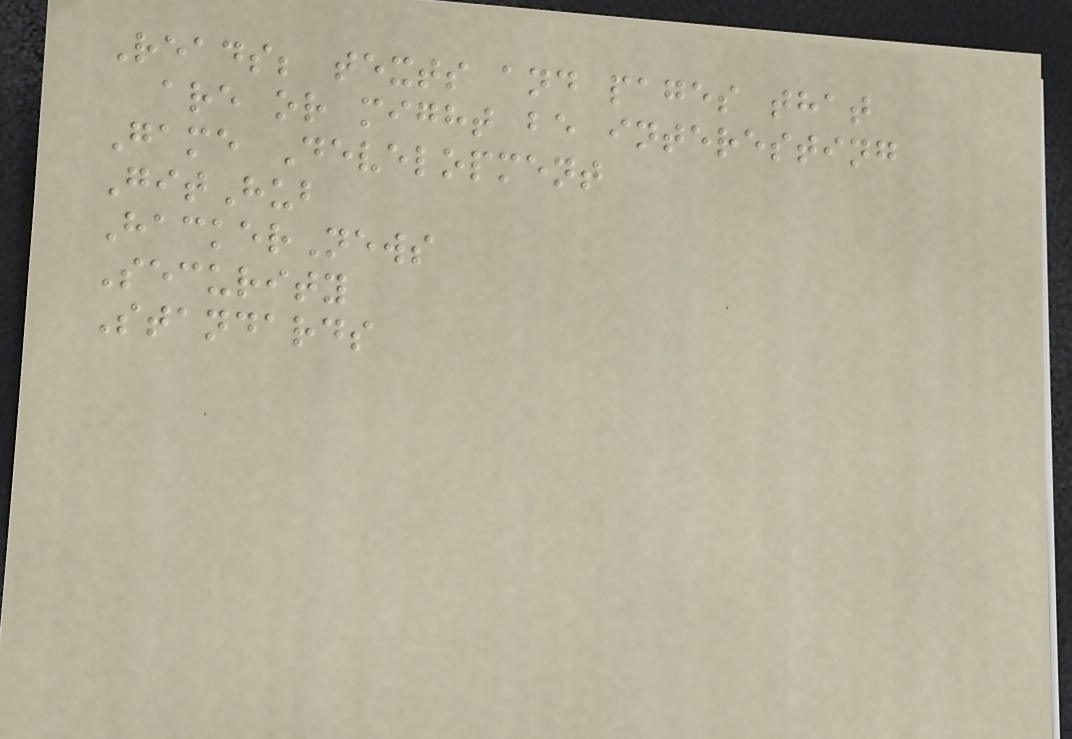Reads; texts and pages that
are or might be interesting
Game Development
GitHub
HackerNews
Security
Standards
